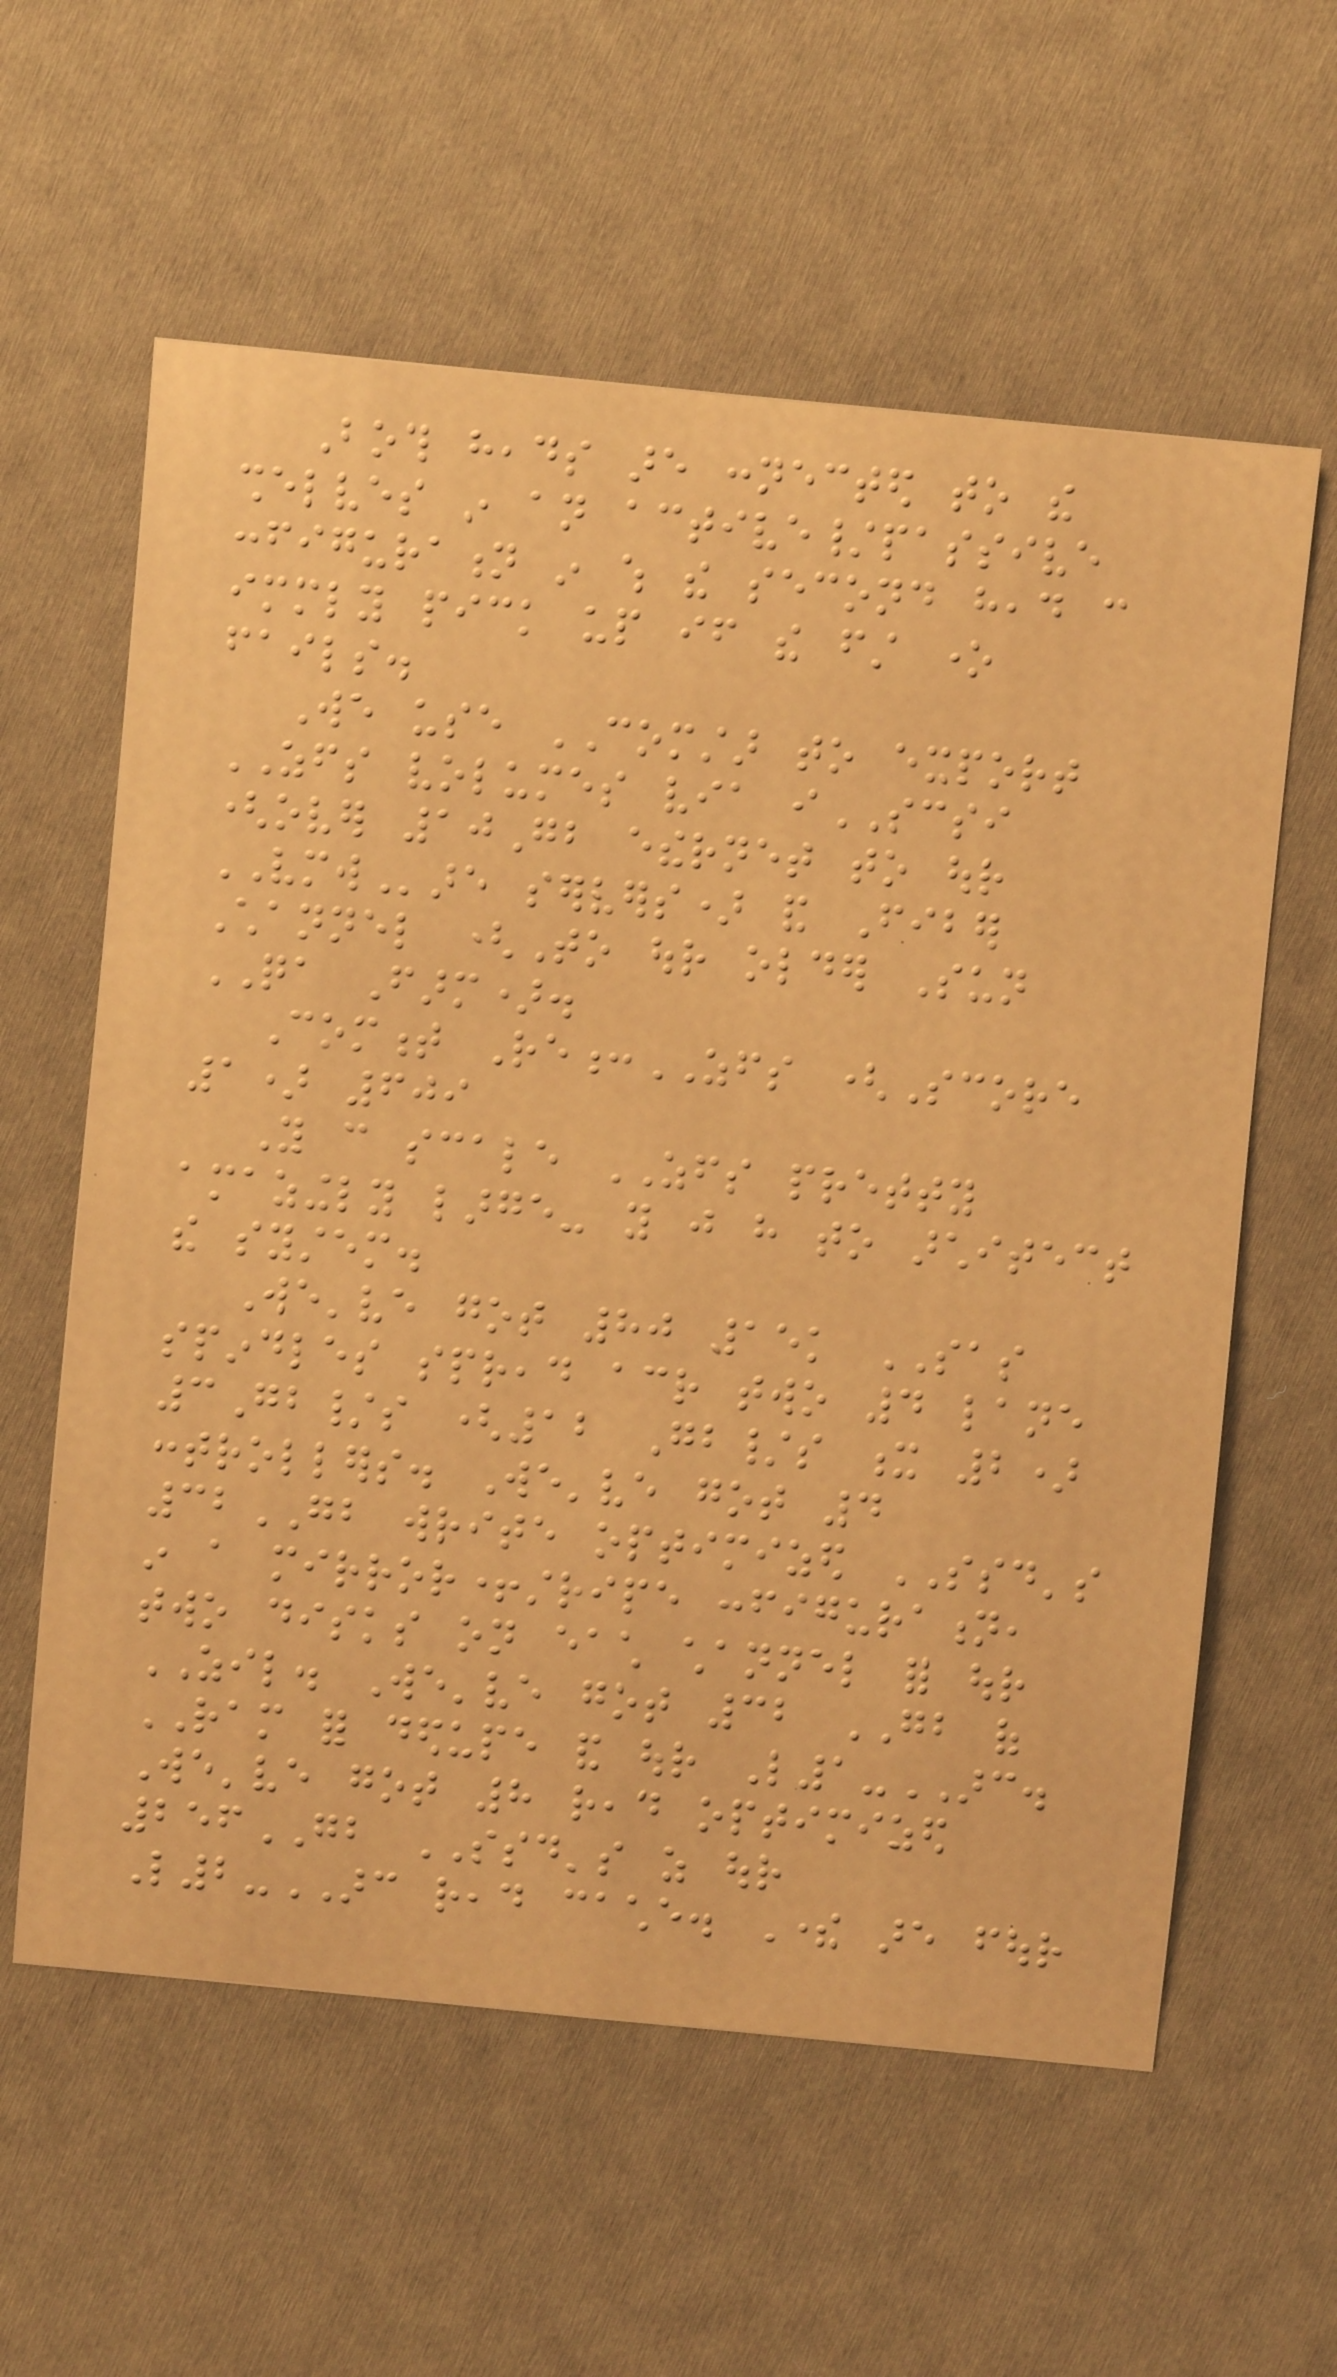Both heads are connected to the
shelves in an active/passive
configuration in which the second head can
immediately pick up if the first one
fails.
We use COMSTAR to export
ZFS volumes via iSCSI
(over 10Gb ethernet to our
VMWare servers) and Fiber
Channel (To our older Sun
QA Farm).
Comment Re:ZFS (Score
1) 609
You can scale ZFS pretty
amazingly large- you just have to architect
the system.
We've got 80 15k SAS
spindles spread across two 4 lane
3Gb/s (12 Gb/s x 2)
controllers. We've got 4
32GB write optimized SSD's
in a mirror+stripe configuration,
two disks on each channel for our
ZIL. We've got 32 GB of
RAM for dedupe and our L1-ARC.
We've got 8 read optimized
256GB SSD's as our
L2-ARC read cache. There are four
